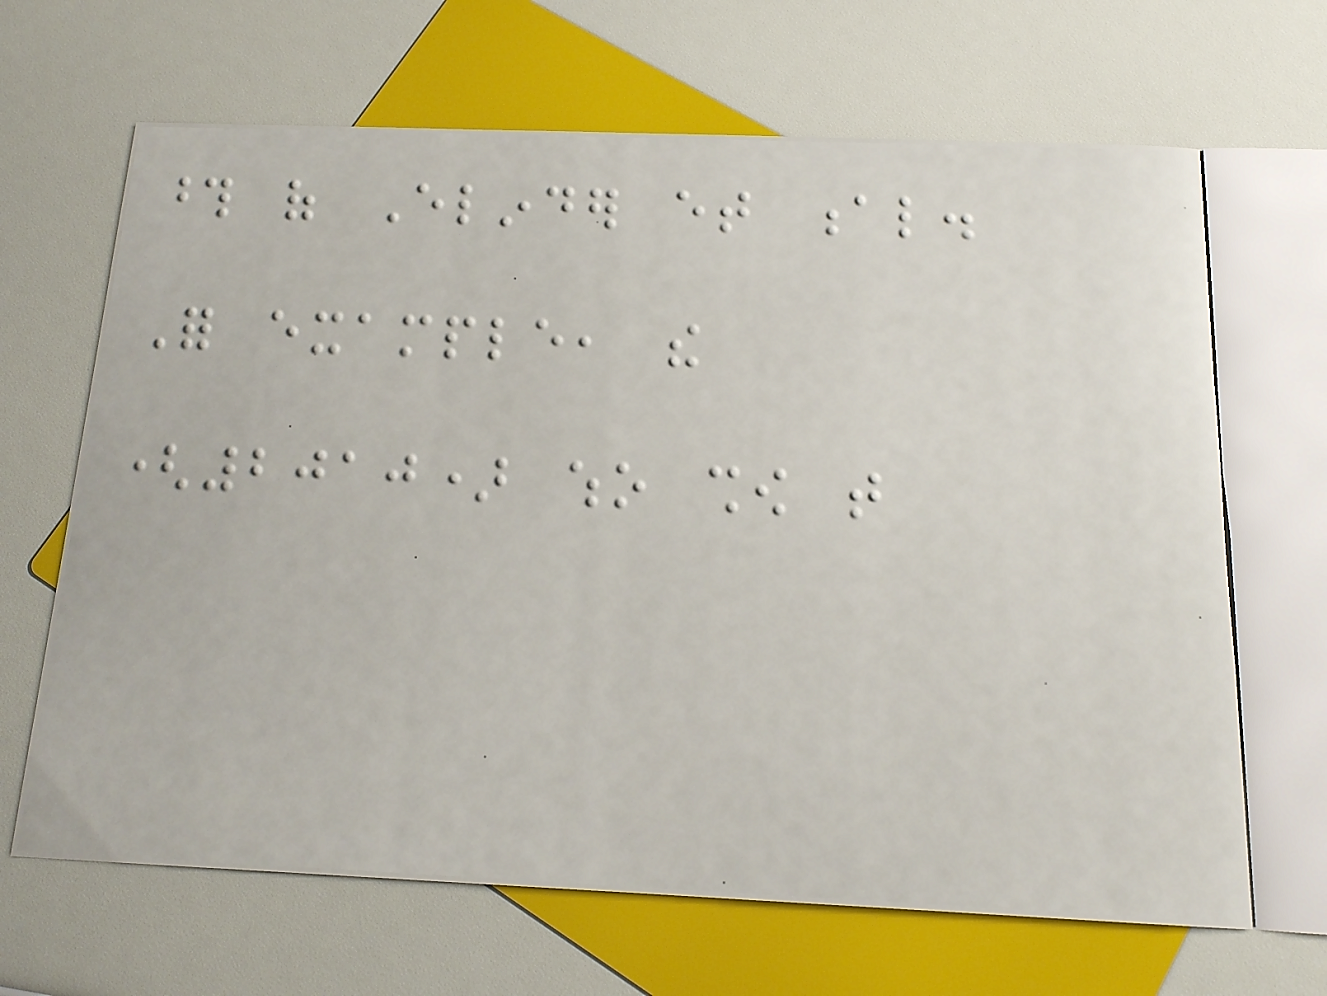those of Elinder et al.
For example, the
(2010) who show that
